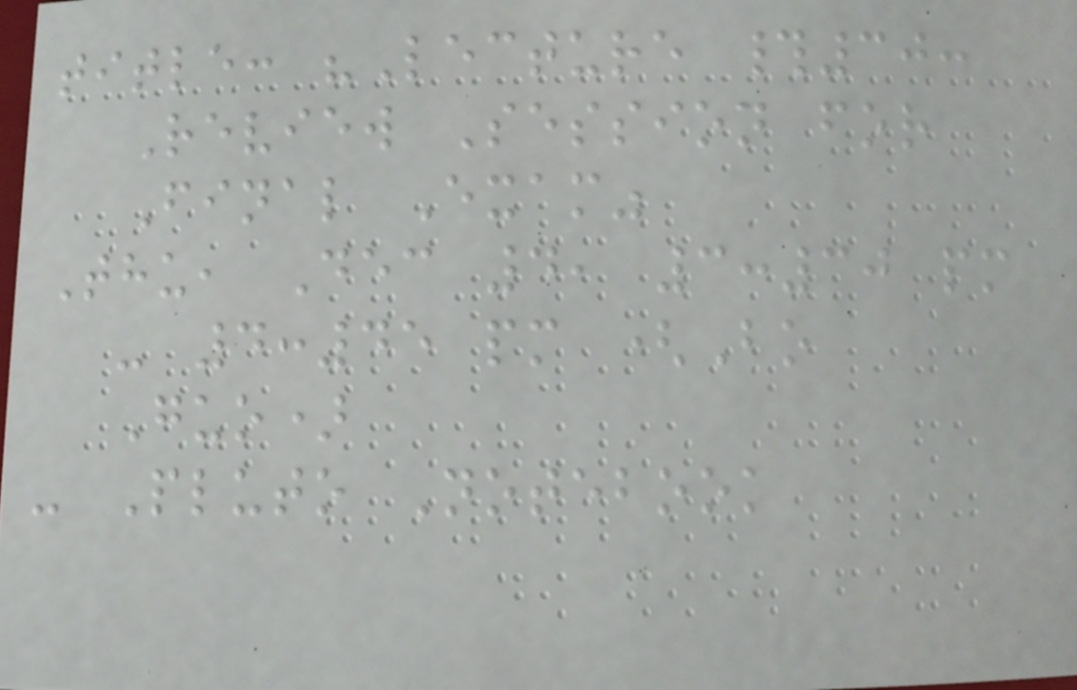title: "Lecture #30:
Review Session for
Final Exam"
Thu, Dec 4, 3:30 pm
- 4:45 pm (Bo
Guo)
- Pluto Notebook
